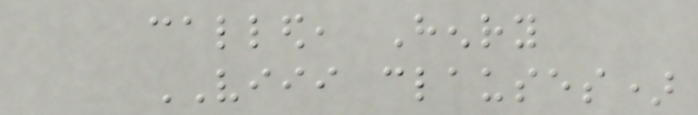called, Henry
VIII clauses)
